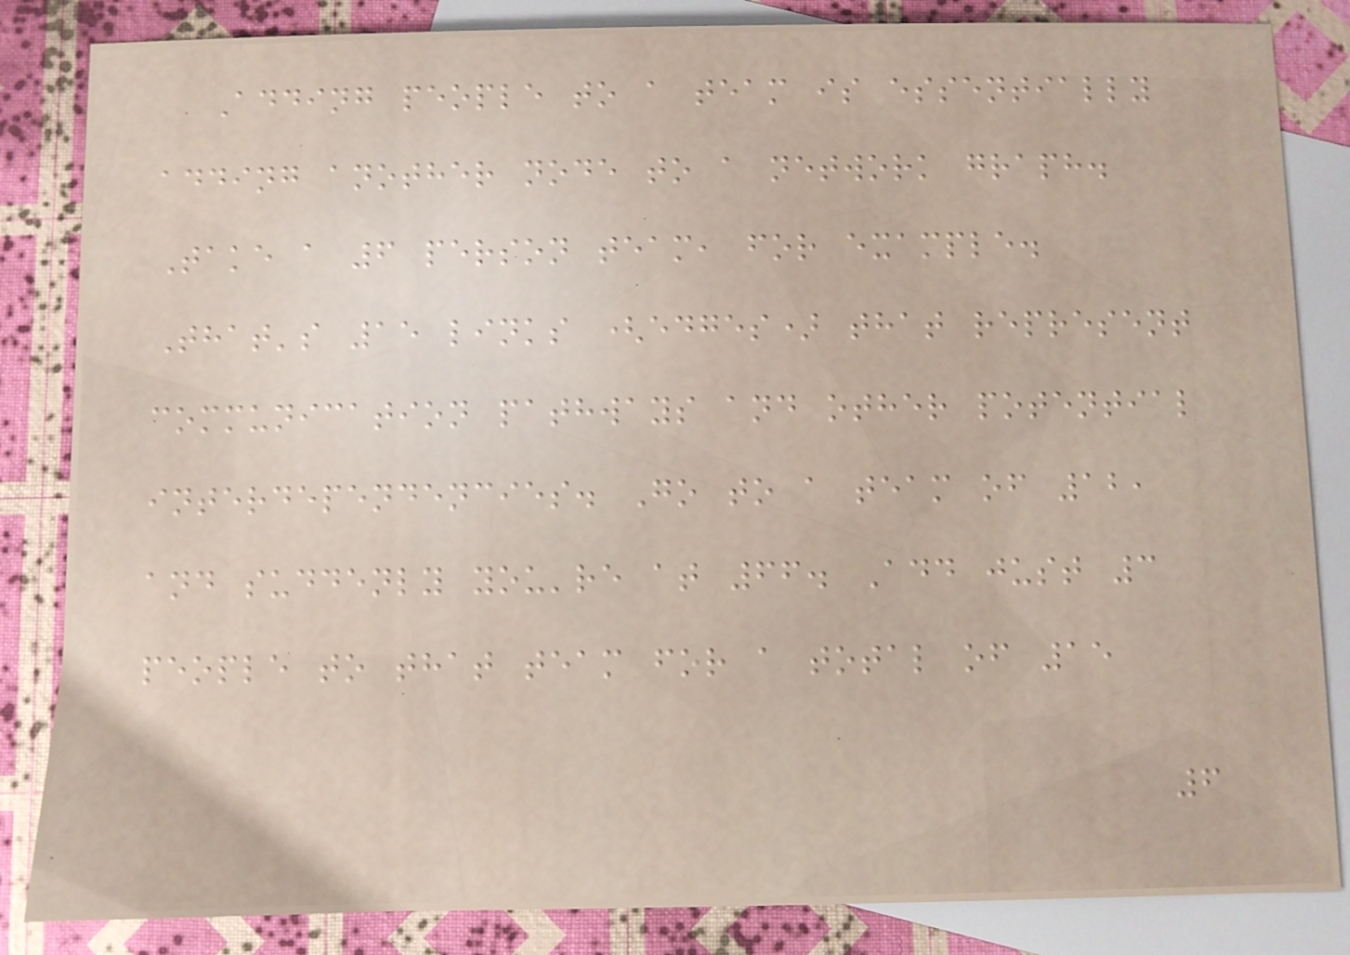Adding people to a team is essentially
adding another node to a network graph.
Take a 6 person team, for example.
That's 15 links (edges) that represent
communication pathways and other potential
interdependencies. Go to a team of 12,
and suddenly you're at 66. Add just 3
people to that team for a total of 15
6
